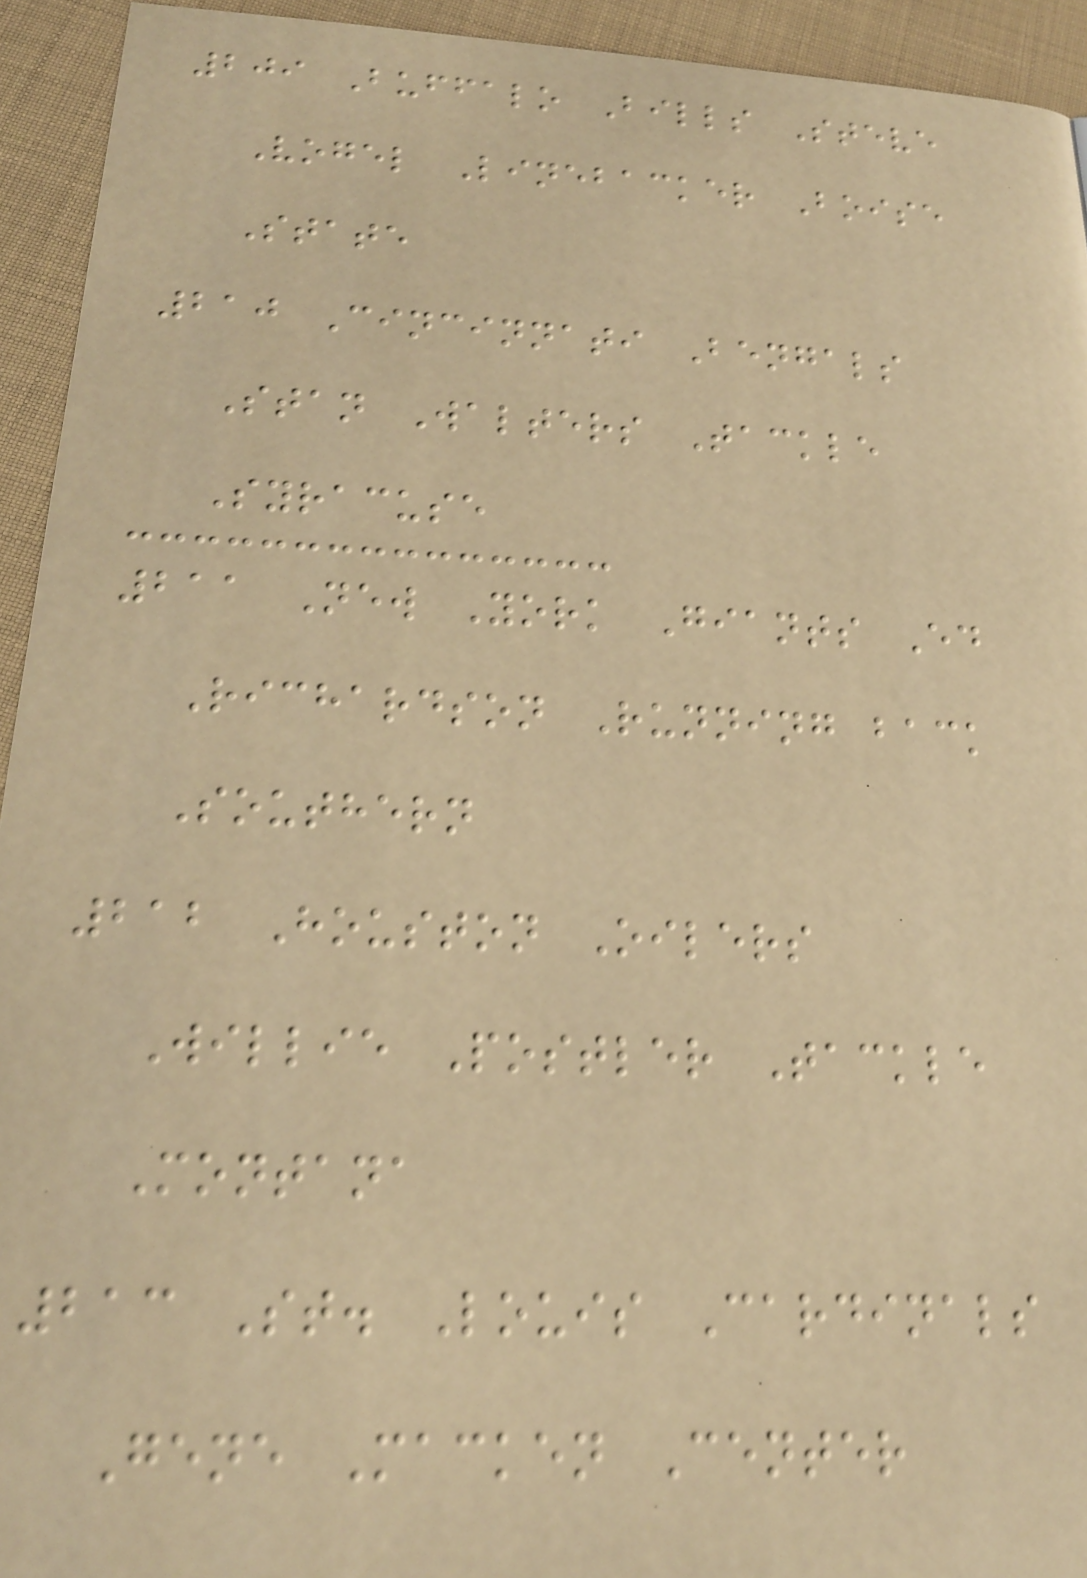209 Buffalo Bills Steve
Vogel Linebacker Boise
State
210 Cincinnati Bengals
Stan Walters Tackle
Syracuse
211 New York Giants Ed
Richardson Running back
Southern
212 Houston Oilers
Willie Postler Tackle
Montana
213 St. Louis Cardinals
Gene Macken Center
